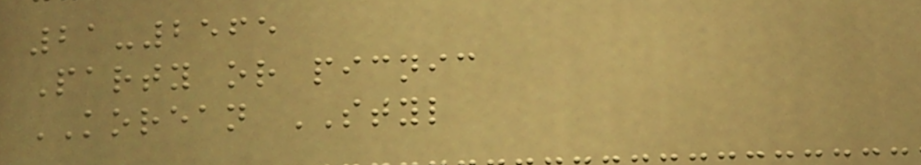21-2565
Party or picnic
KOREAN STYL
